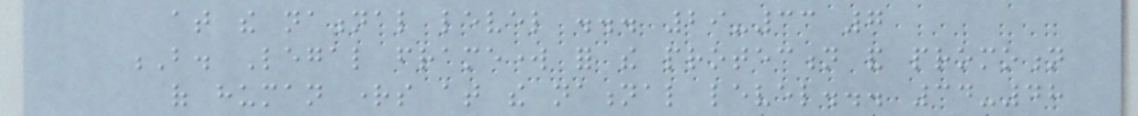at the national level ... 29-33 7
B. Legal framework for the protection and promotion
of human rights at the national level... 34-48
